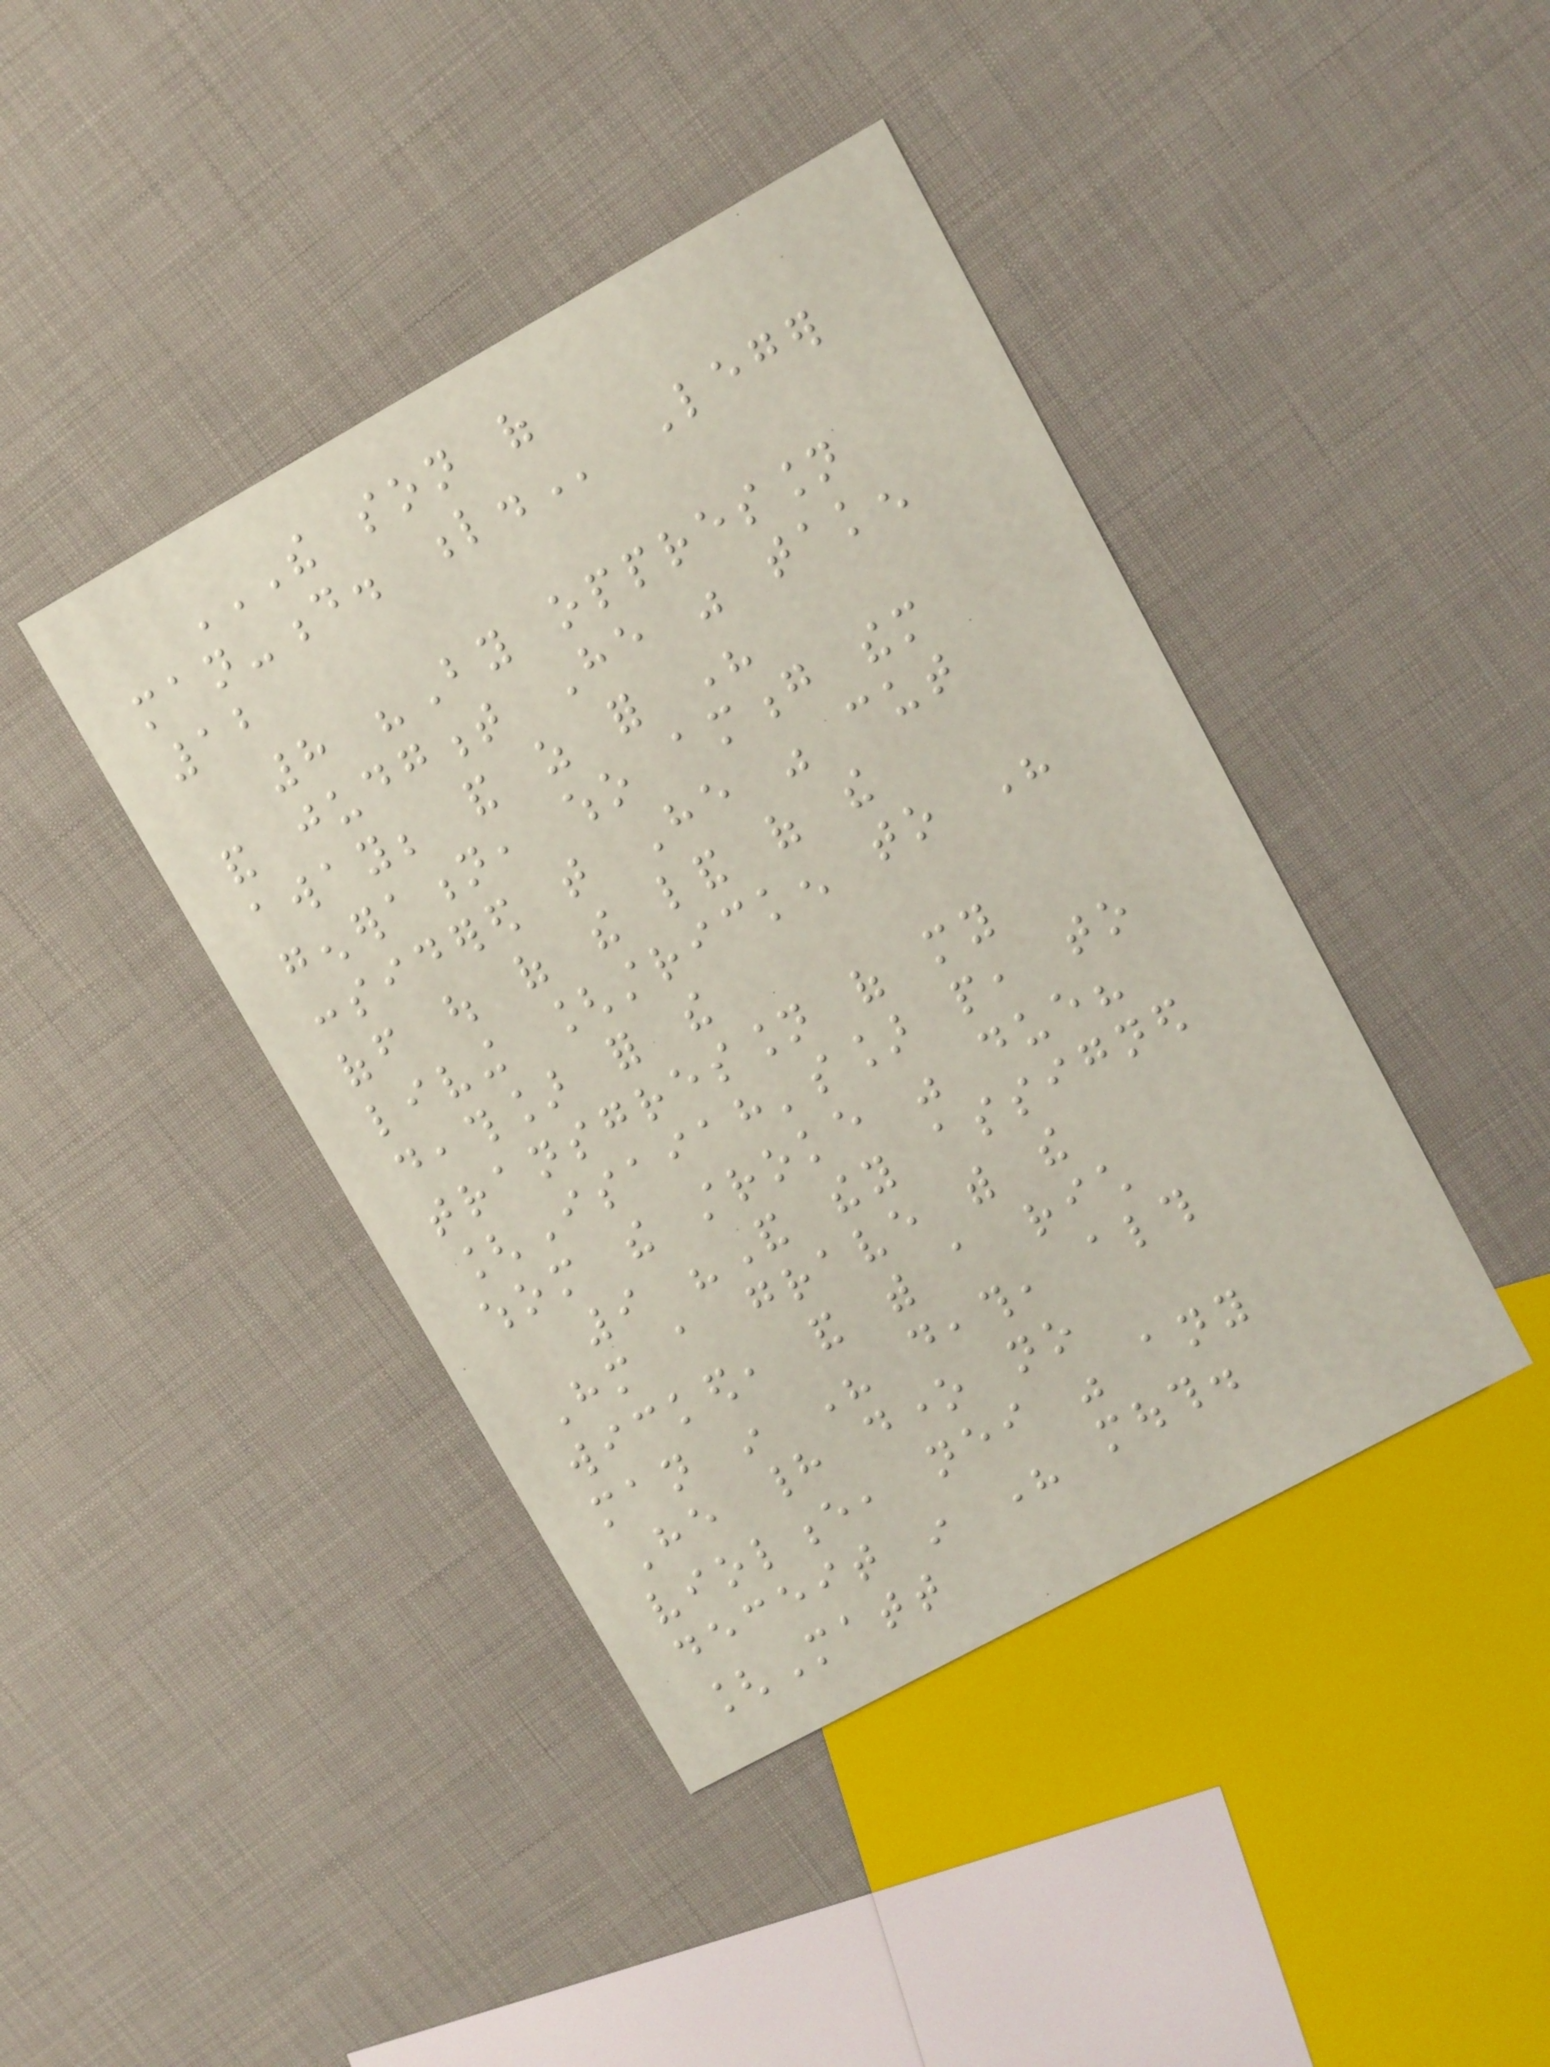THE SON OF
MAN-D. L. Leger
12
8 "By oppression
and judgment He was taken
away; and as for His
generation, who among them
considered that He was cut
off out of the land of the
living [stricken to His
death] for the
transgression of my
[Isaiah's] people, to
whom the stroke was due?
9 "And they assigned
Him a grave with the
wicked, and with a rich
man in His death, although
He had done no
violence, neither was any
deceit in His mouth.
[Matt
